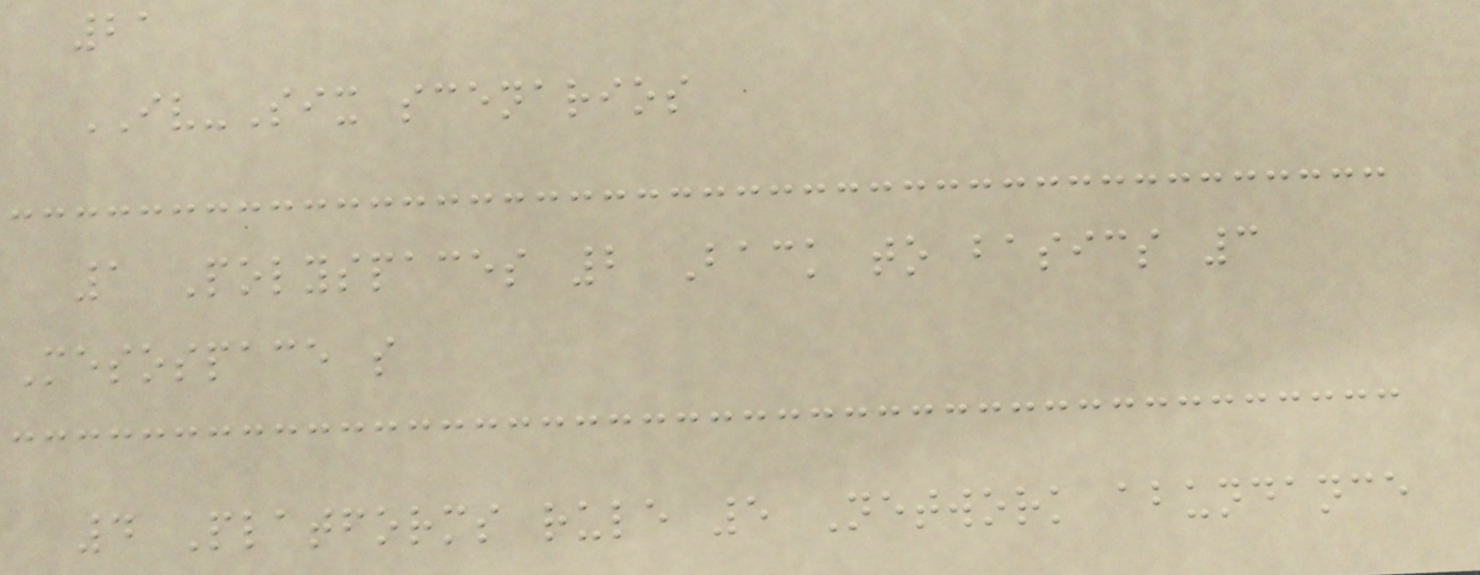21
IV-Six scenarios
1 Polyspaces 2 Back to basics 3
Mesospace s
4 Platforms rule 5 Network abundance
